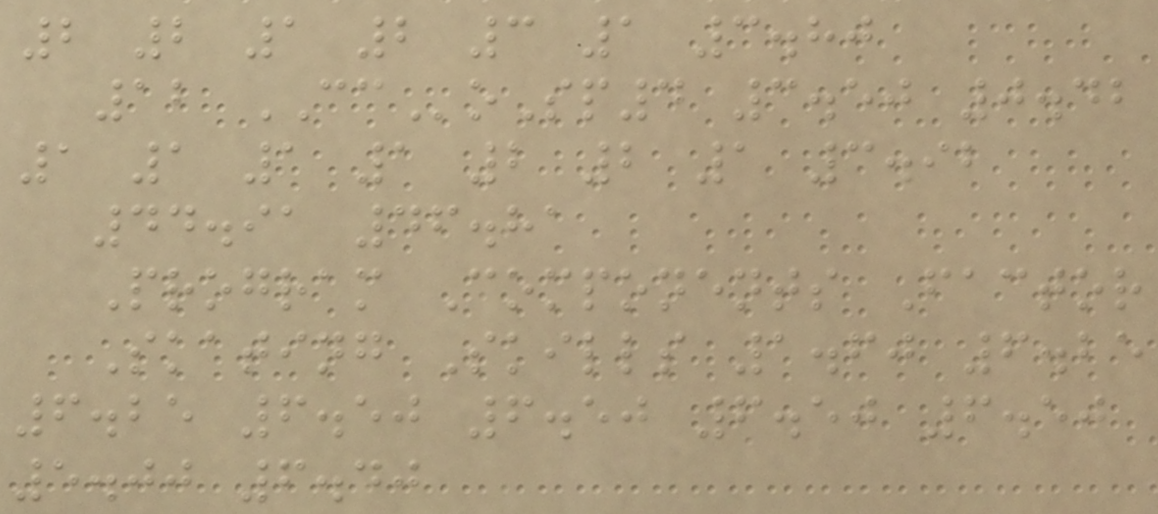2 2 1 2 3 1 3.80
12 CCoSp4 3.50 0.42
1 1 1 1 2 2 1 3.92
44.91 46.81
Program Components Factor
Skating Skills 1.60 6.25
6.25 6.50 6.50 6.50 6.50
5.00 6.40
